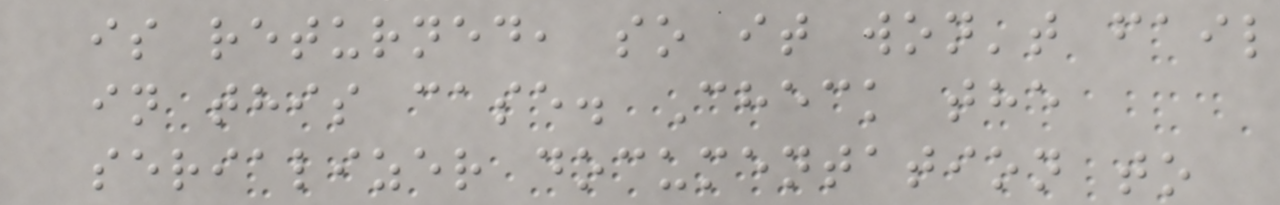is returned, so it won't fail
in this case. Check the
serializer documentation to
